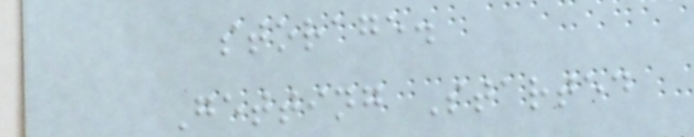storage.
Getting Started
